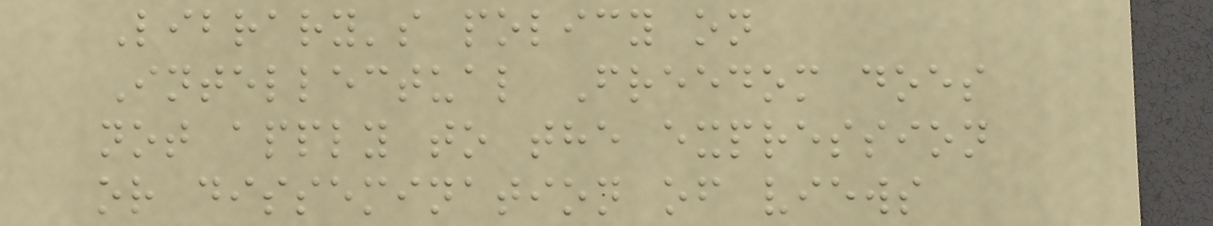Library's policy on
Intellectual Freedom does
not apply to the expression
or dissemination of views
